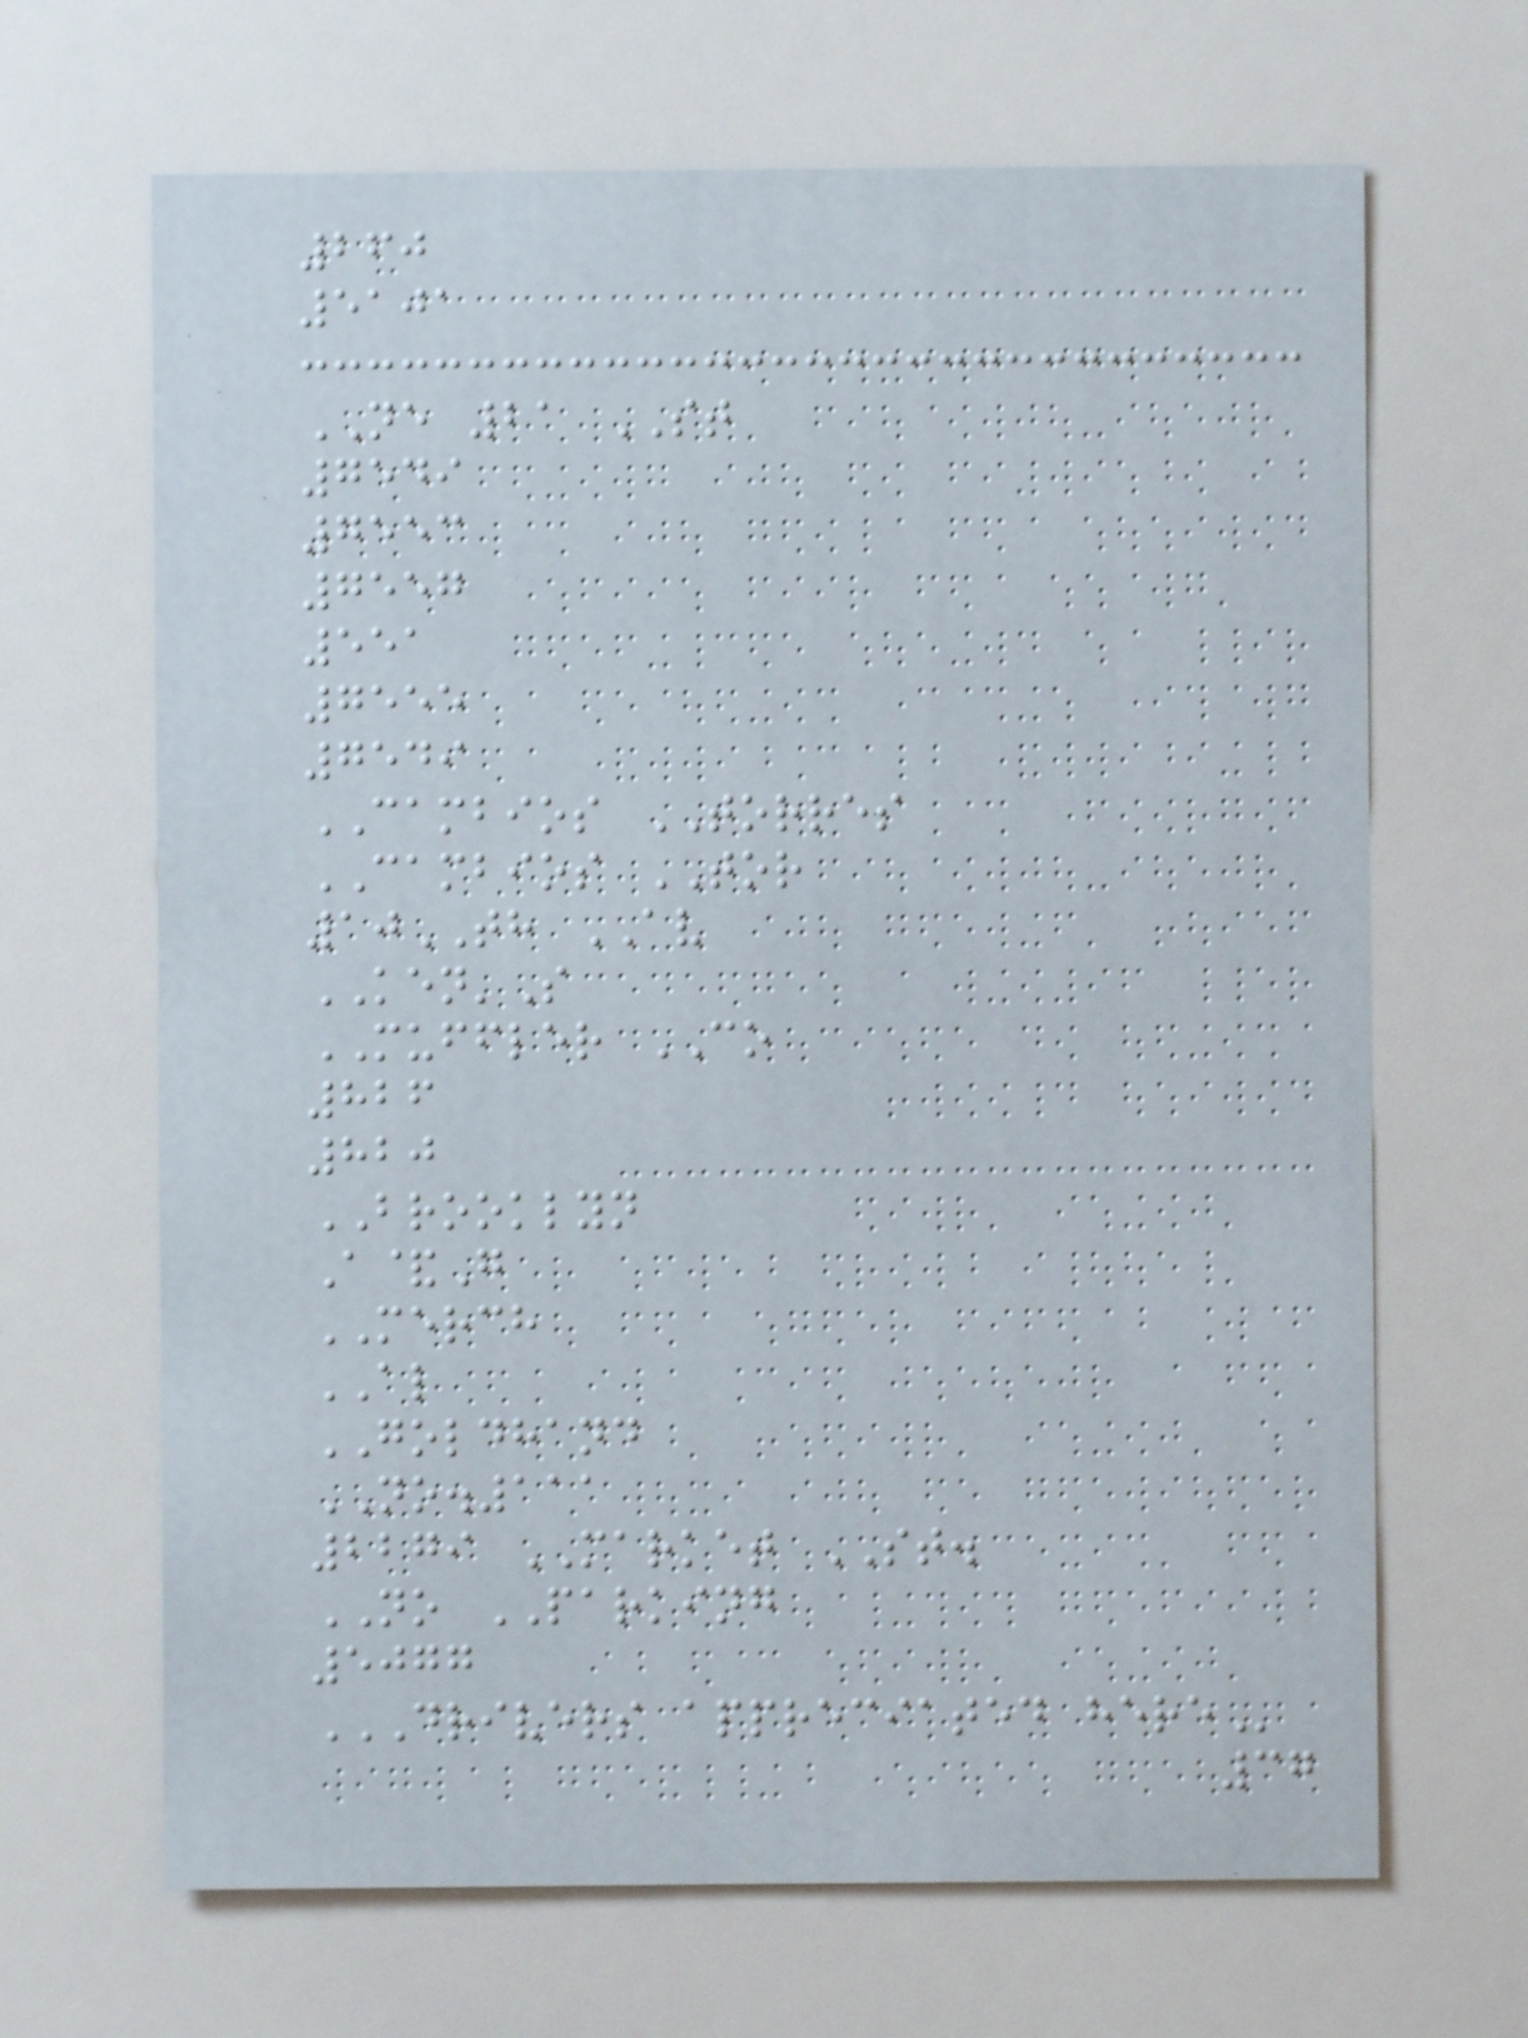260
5101
NE 21 ST
7549
7553
7557
551
7555
7549
CAMBIOS TORRES
CAMBIOS TOR
10TH AV
KEN'S
MUFFLER CO
826
820
BROOKLYN
A&G
MERCH
AL
GOLDHAND
NO.111
2279 MARKET ST.
NO PARKING
5077
DRIVERS APPRECIATED HERE
37
